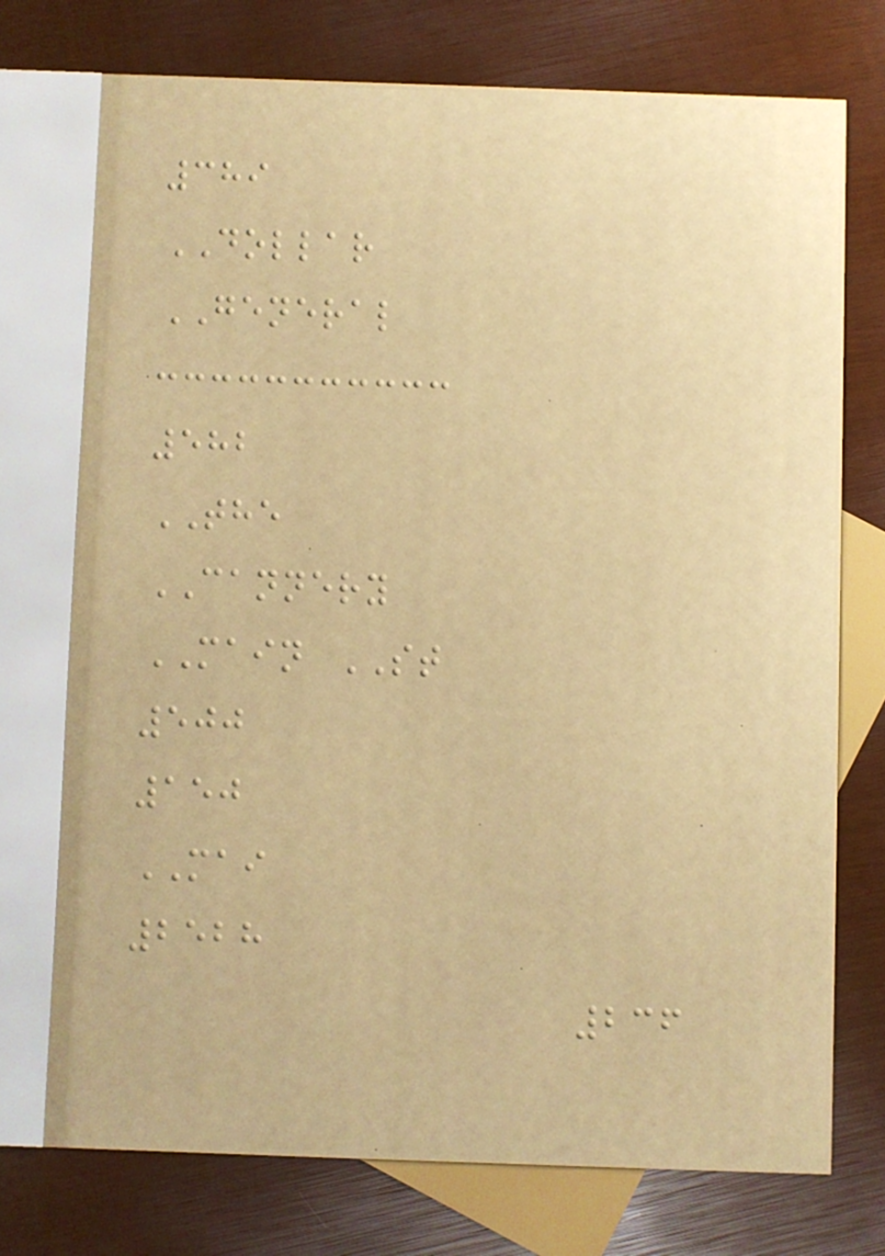389
DOLLAR
GENERAL
582
THE
CANNERY
MAIN ST
500
150
MAI
2528
236
